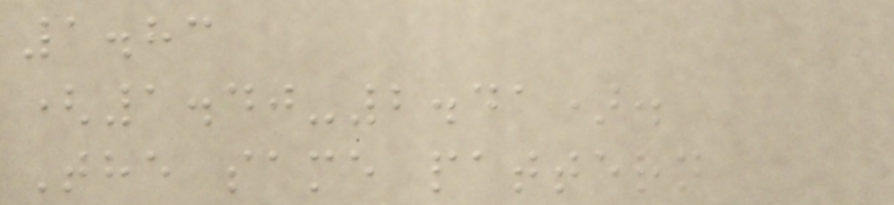1.83
(1.40-2.41).
The same pattern
